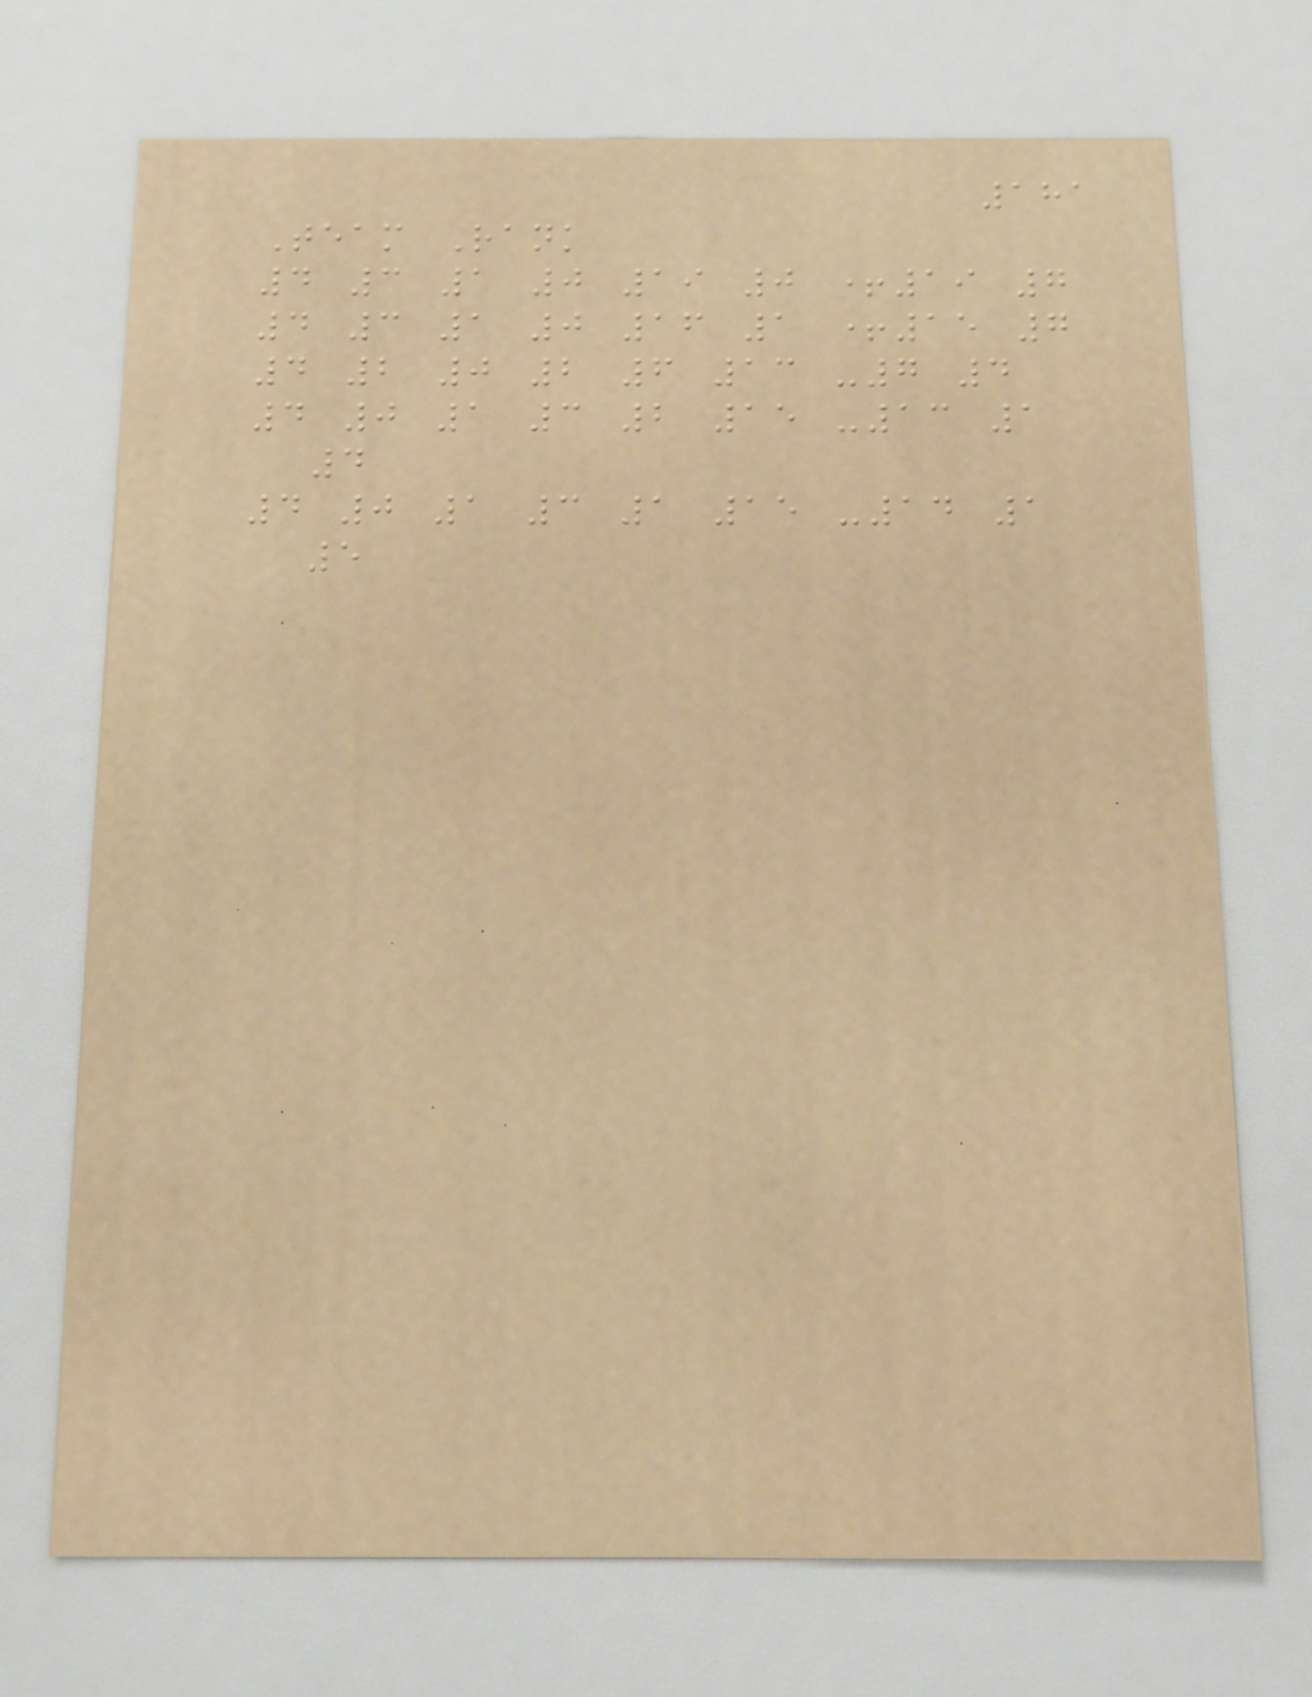181
Team Rank
4 3 1 0 19 0 +19 7
4 3 1 0 16 1 +15 7
4 2 0 2 6 13 -7 4
4 0 1 3 2 15 -13 1
4
4 0 1 3 1 15 -14 1
5
